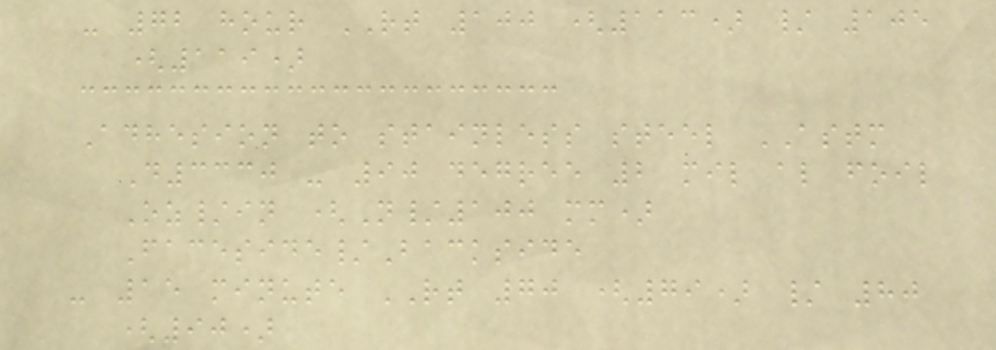- 72 hour RT 100 (113) / 105
(119)
Adhesion to stainless steel ASTM
D3330 - 90 degree 2 mil al foil
Oz/in (N/100 mm)
Faceside/Backside
- 15 minute RT 70 (79) / 80
(90)
